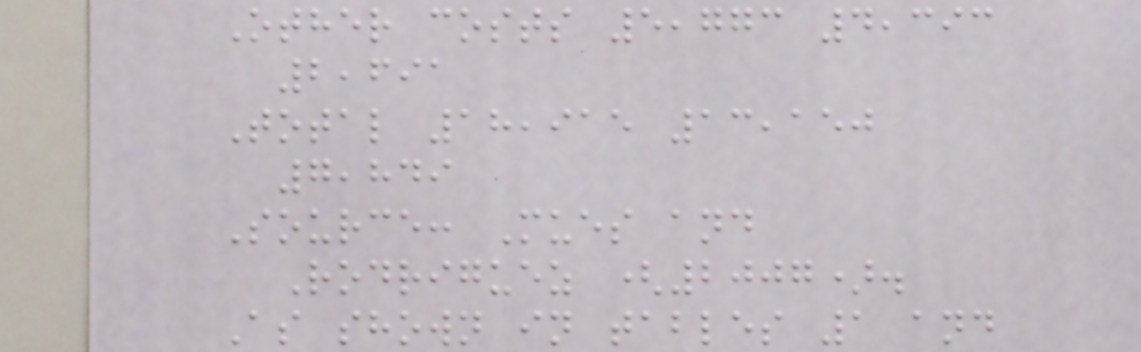Other costs 5,773 4,393
2,691
Total 18,915 13,150
7,849
Source: Mues and
Rodriguez (2007).
As shown in tables 1 and
